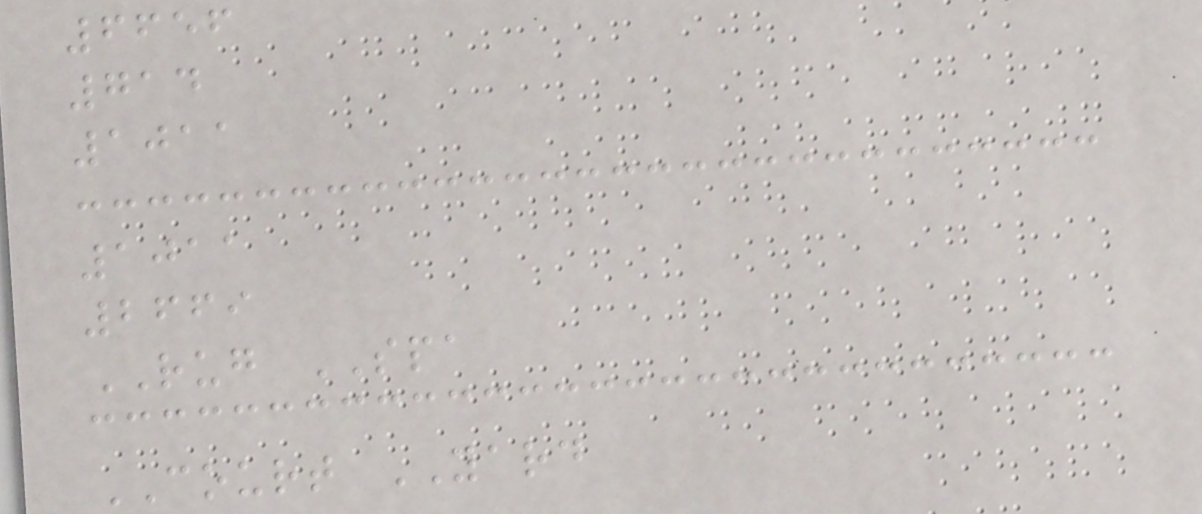6656
714
1011
1011
2669
RUG SPA
COURT YARD
